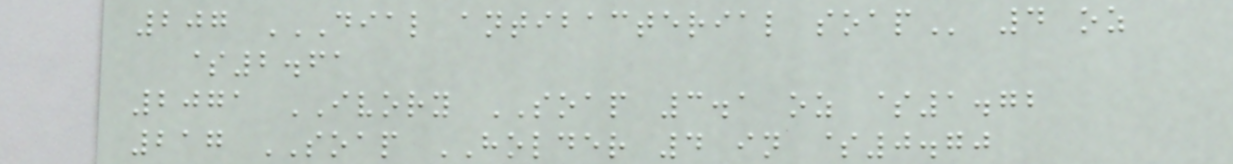207 DIAL ANTIBACTERIAL SOAP 4 oz
$2.61
2071 IVORY SOAP 3.1 oz $1.72
217 SOAP HOLDER 4 in $0.70
